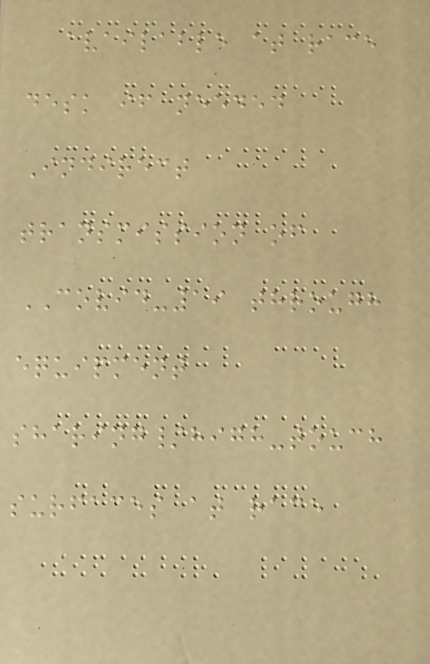available at race
desk if needed
Indirect
transmission of
COVID-19 through
equipment
sharing/high-touch
surfaces at race
